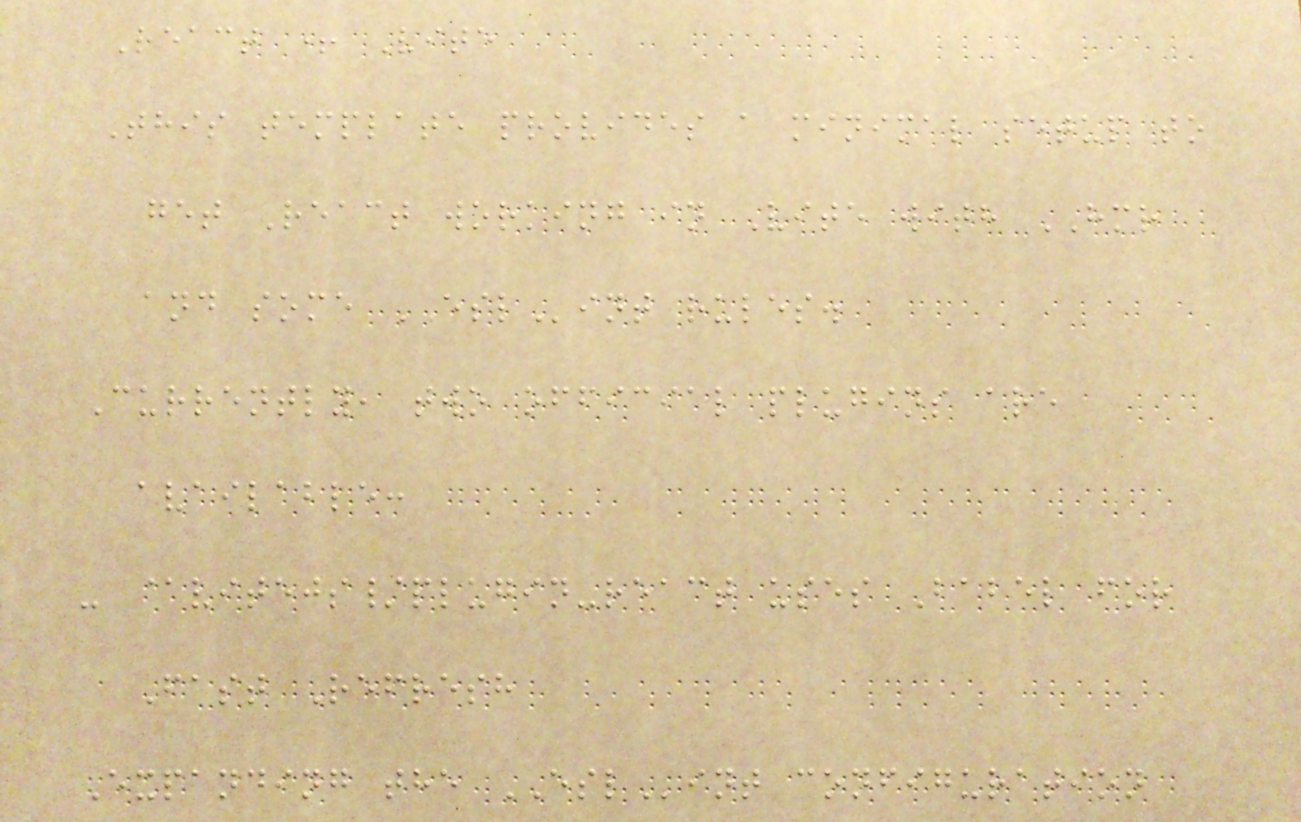React + Vite
This template provides a minimal setup to
get React working in Vite with HMR
and some ESLint rules.
Currently, two official plugins are
available:
- @vitejs/plugin-react uses Babel for
Fast Refresh
Expanding the ESLint configuration
